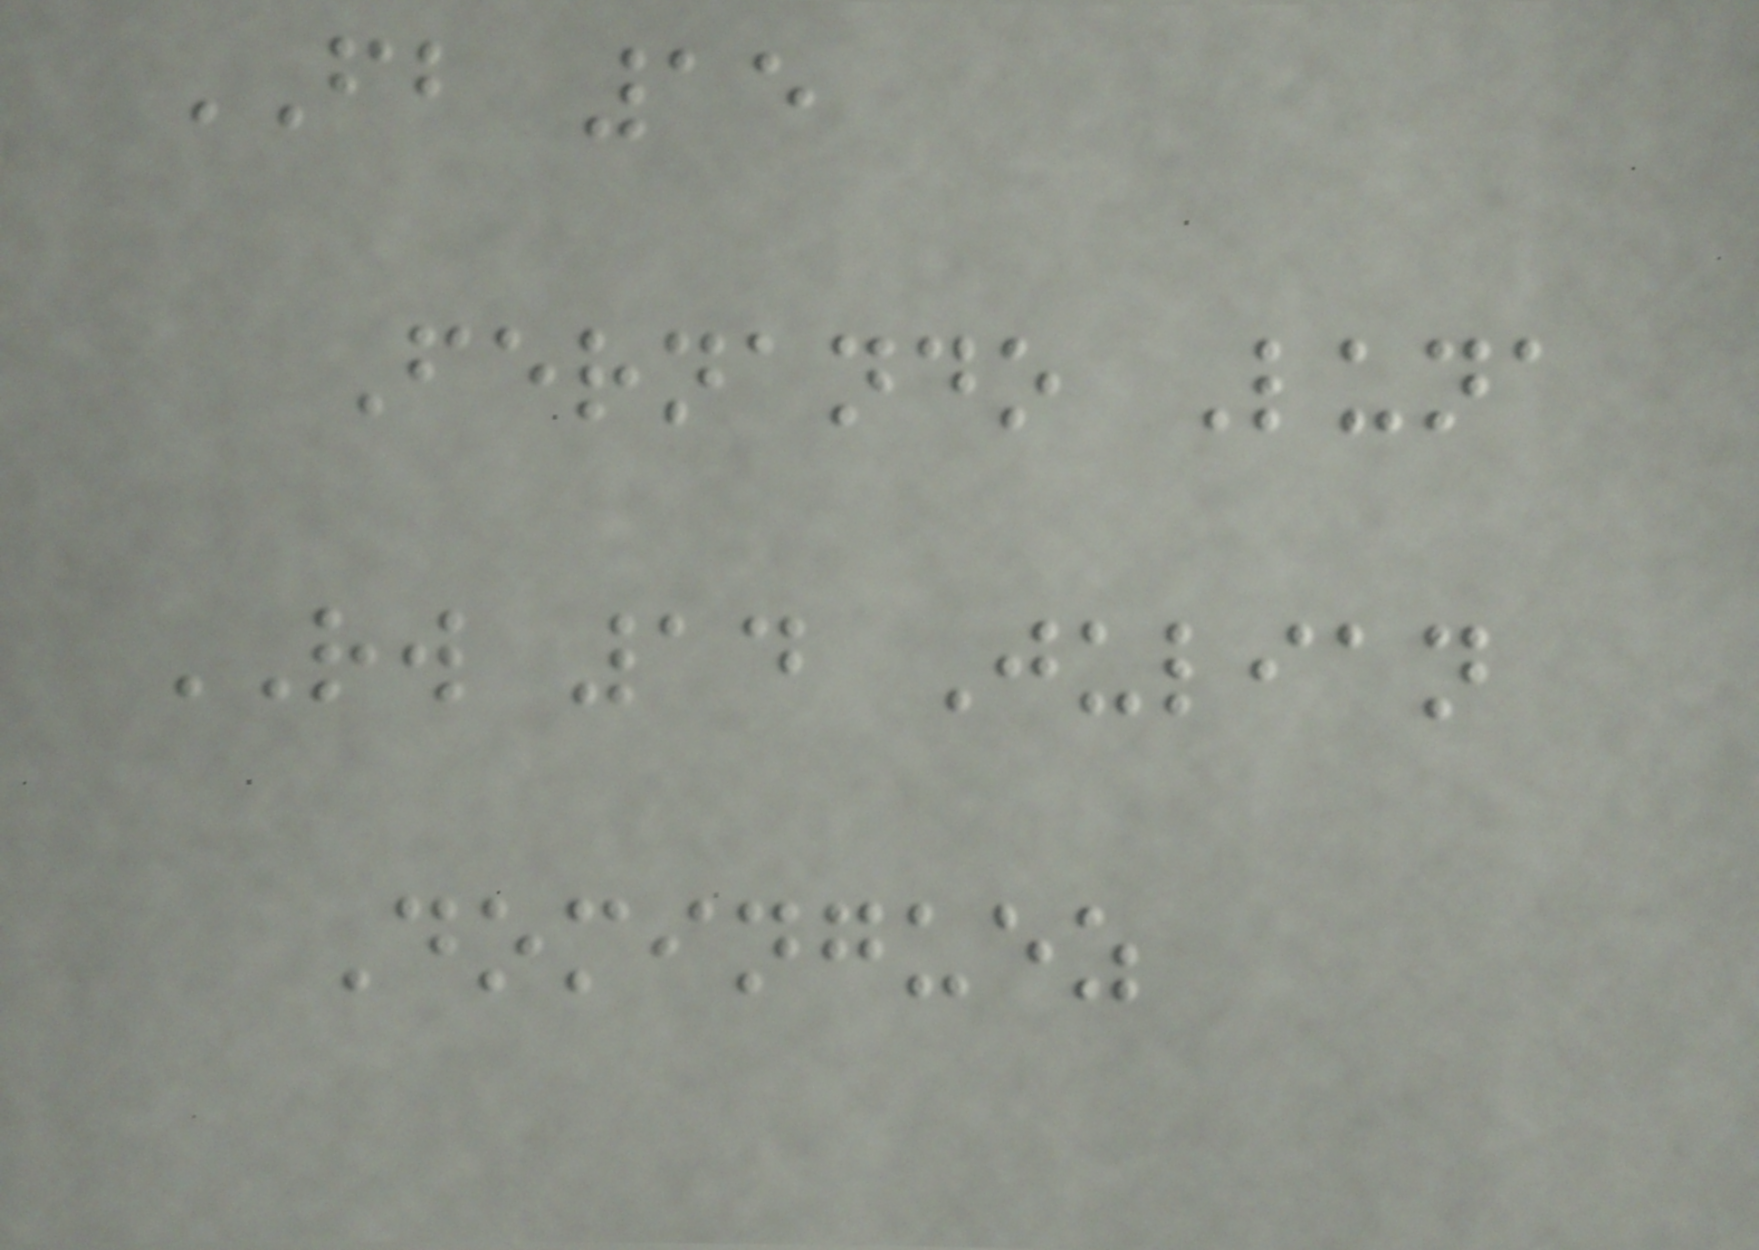FB 15
Fernando Luna
RW 14 Julian
Dominguez
